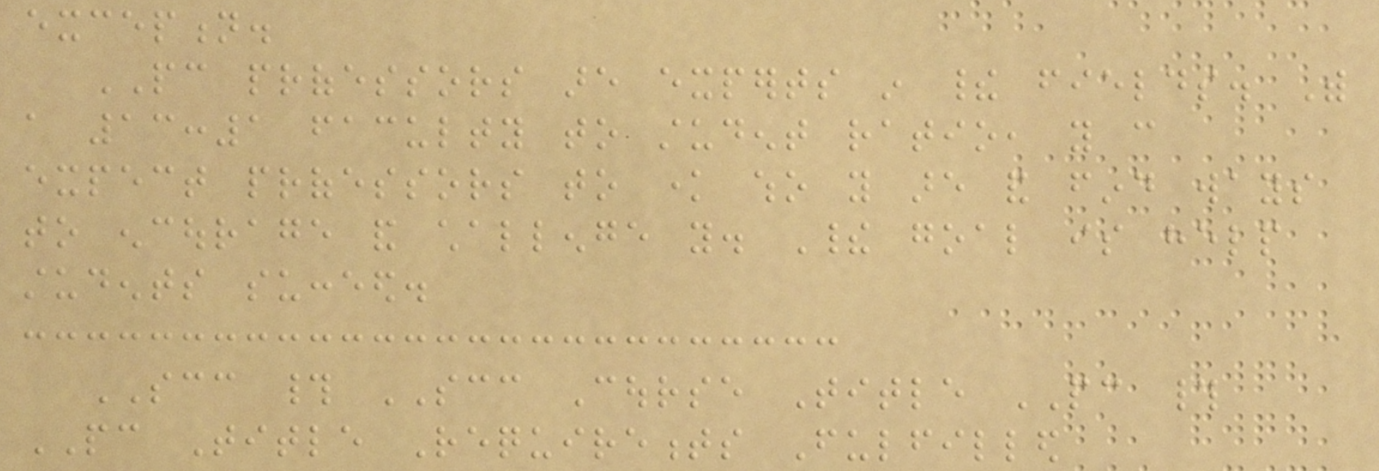exception.
PC professors are experts in their fields. With
a 13:1 faculty to student ratio, you can
expect professors to know who you are and find ways
to encourage and challenge you. Their goal is help
students succeed.
SCC # SCC Course Title PC #
PC Title Requirements Fulfilled
